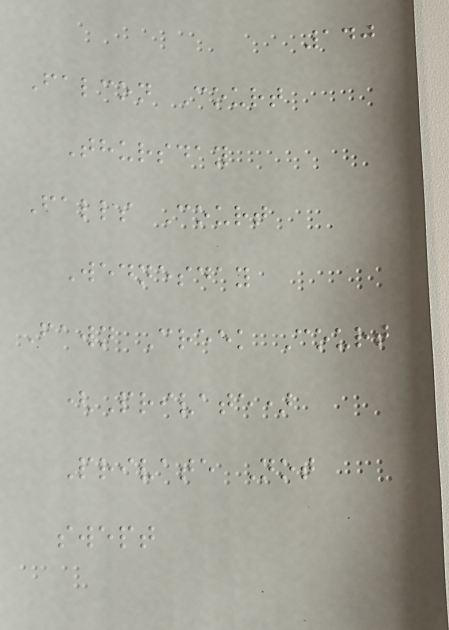140
Falcon Court
Thursday
Falls Court
Wednesday
Fawn Creek Court
(Private)
Private Not
swept
